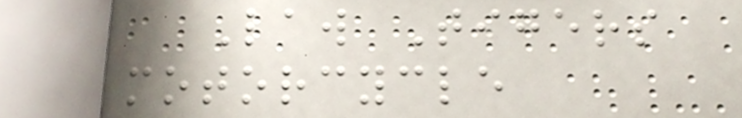Law Tigers
motorcycle
